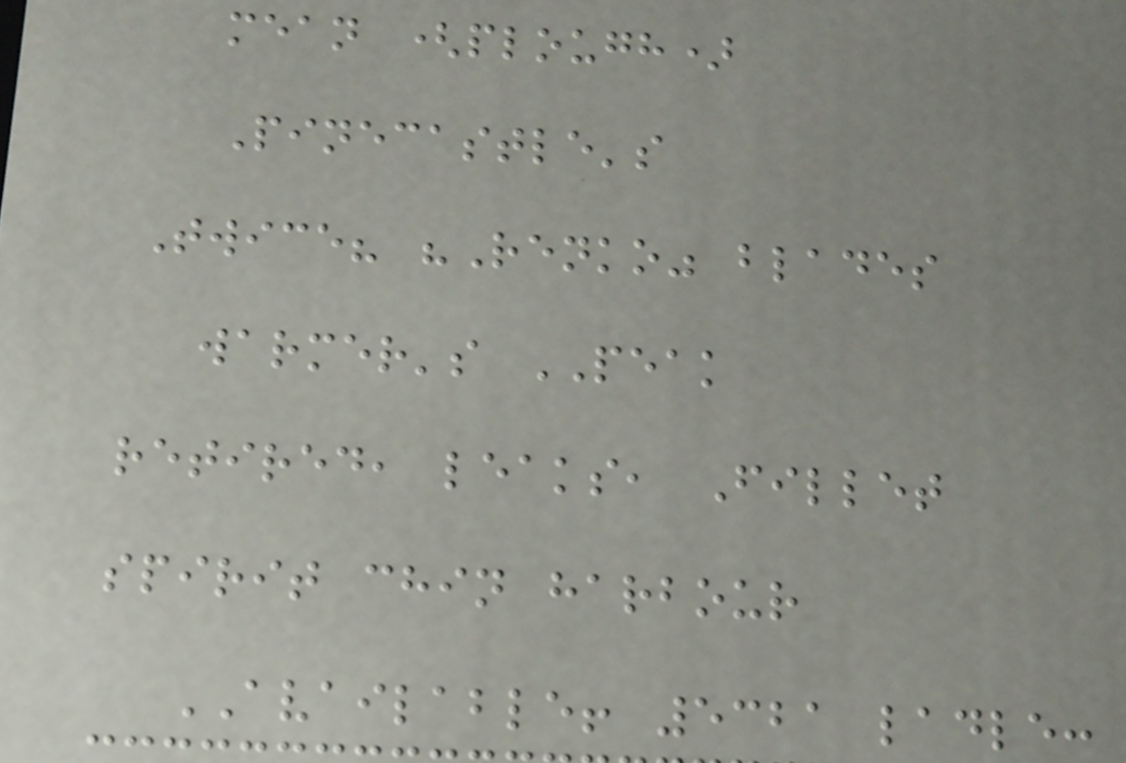mean (plough)
Pinecastle's
Twice? "Renko" blades
warmer's PEAK
retired, leaks, Fillet
spirit chin harbour
AVAILABLE! 5321 ladle:
